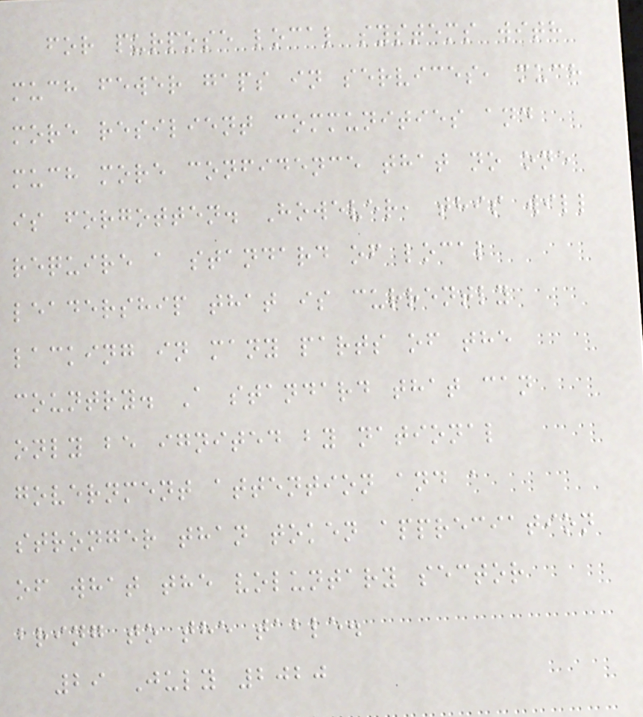for purpose local systems with
much fewer gaps in services, much
more resilient communities and
much more confidence that no one
is forgotten. However, this will
require a standard of local
leadership that is currently
lacking in many parts of the
country. A standard that can
only be ignited by national
government attention and a
stronger than token appreciation
of what the voluntary sector
bring to the table.
29 July 2020
